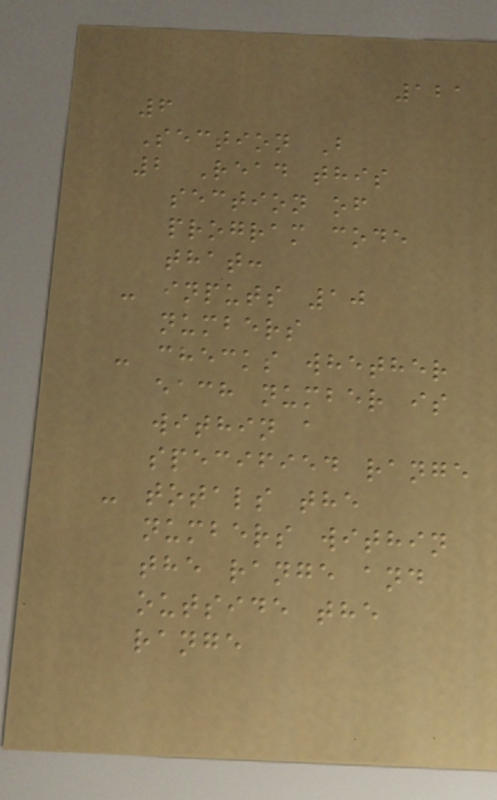121
6
Section B
2 Read this
section of
program code
that:
- inputs 10
numbers
- checks whether
each number is
within a
specified range
- totals the
numbers within
the range and
outside the
range
